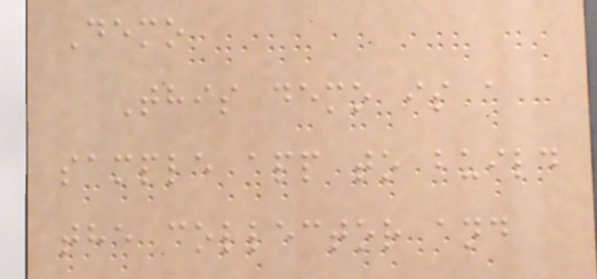Demo
This demo is a
sample app to build
the collector and
